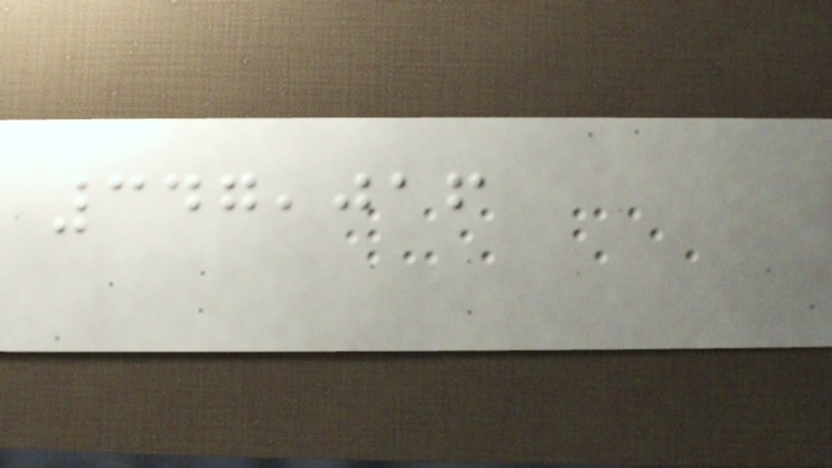347,016
